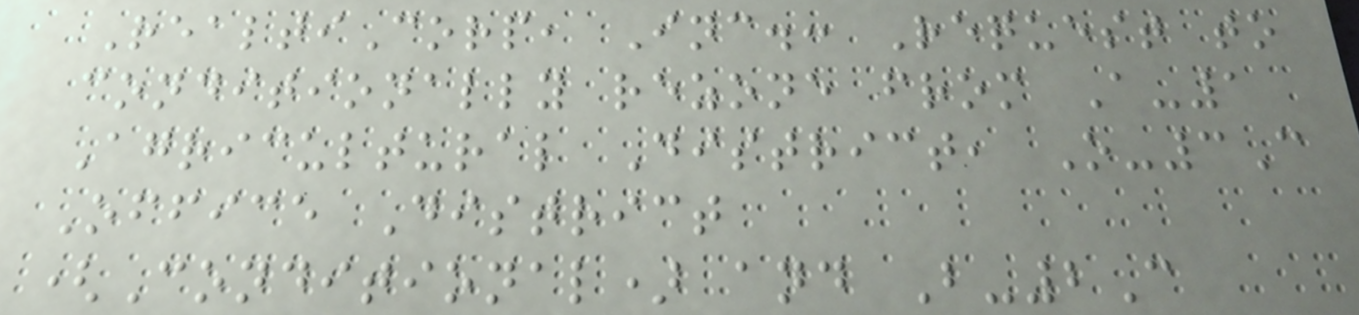RealtiCorp, Inc.: Request to
conditionally rezone from A-1
Agricultural District, O-3C
Office District
(Conditional) and B-2C
